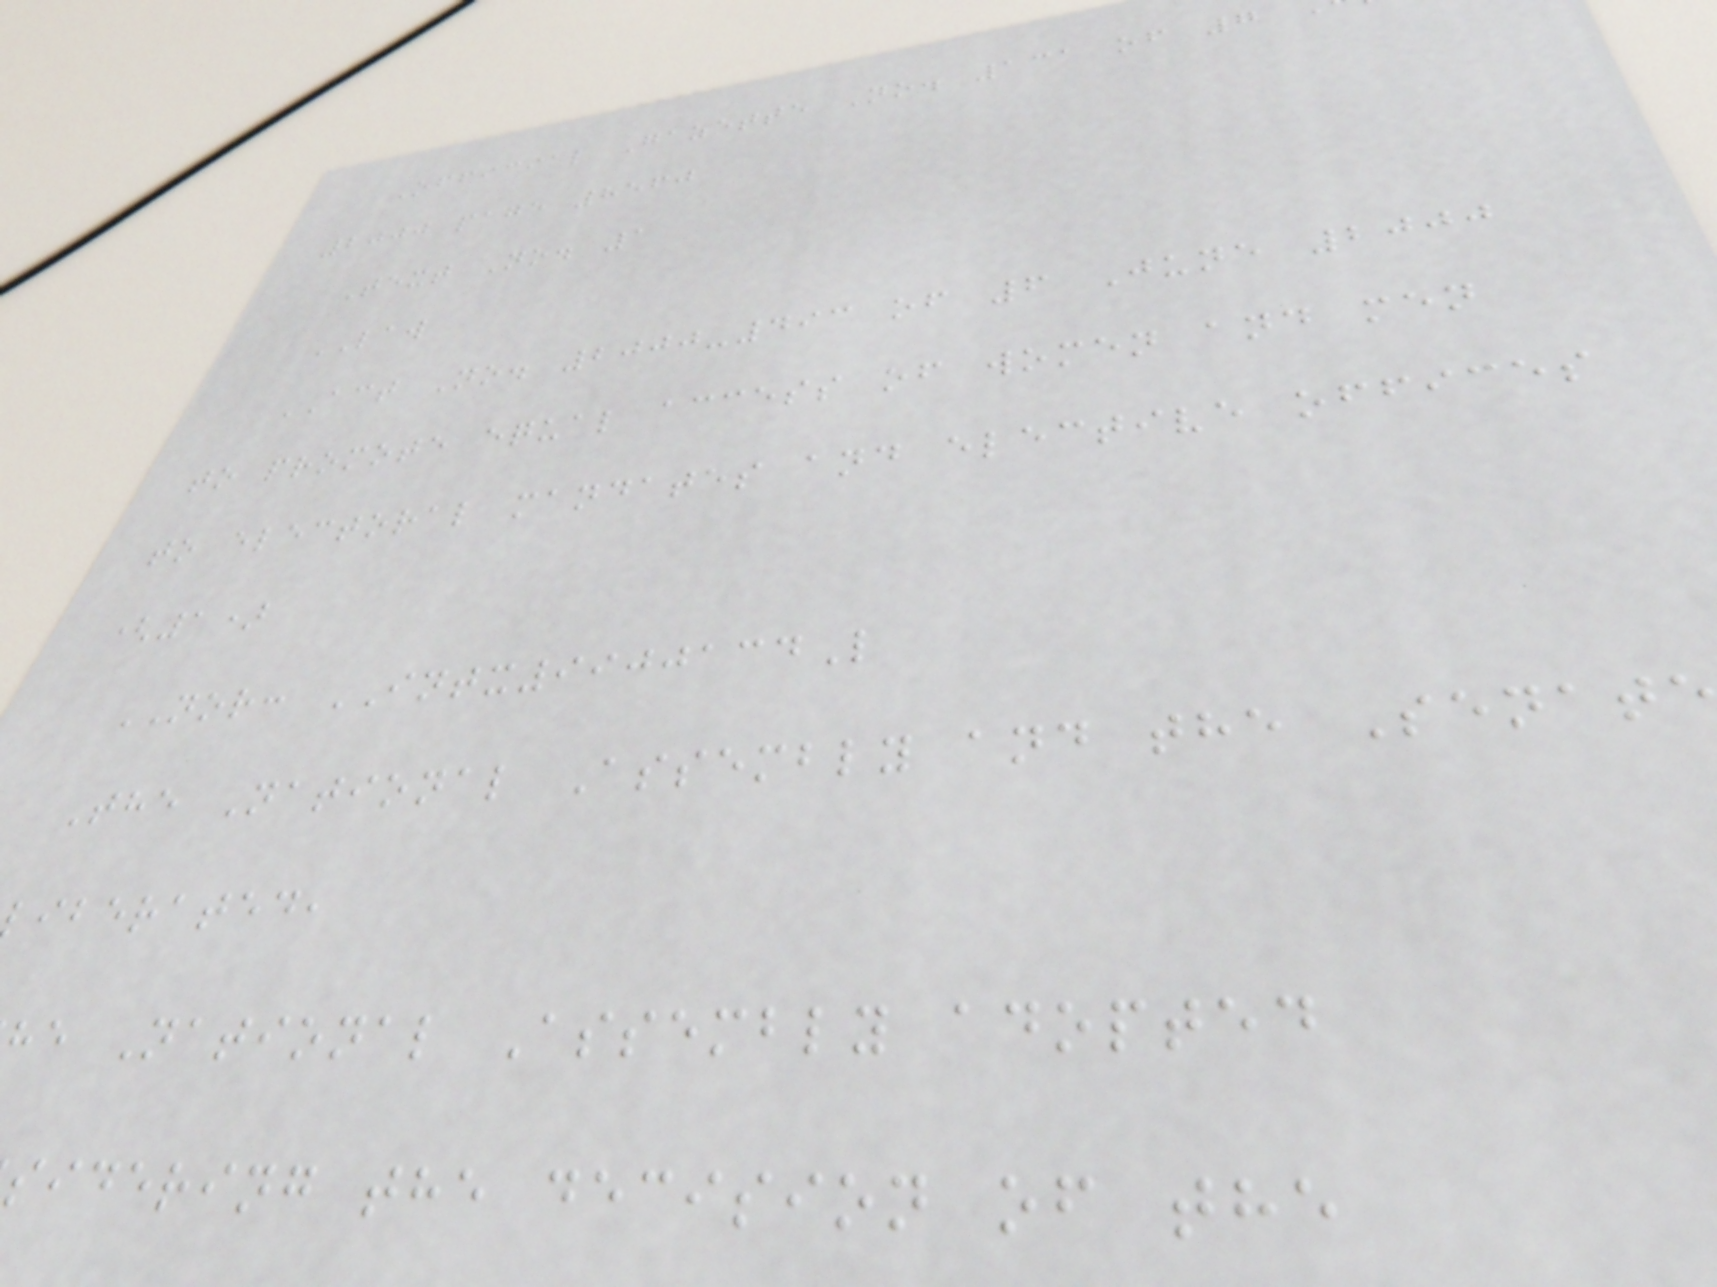Official Gazette No. 131 of 7
2000 page 8560
Text No. 1
LAW
ACT No. 2000-493 of 6 June 2000
to promote equal access of women and men
to electoral mandates and elective offices
(1)
NOR: INTX9900134L
The National Assembly and the Senat
iberated,
he National Assembly adopted
sidering the decision of the
